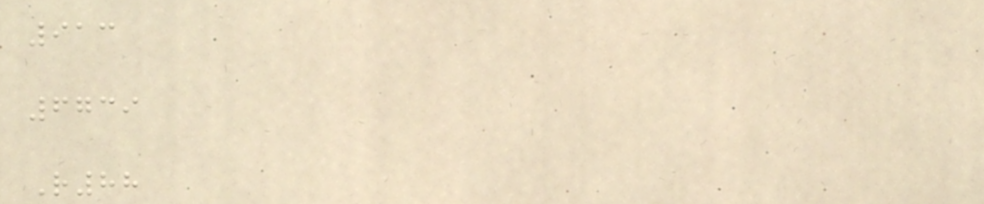913
6739
R88
